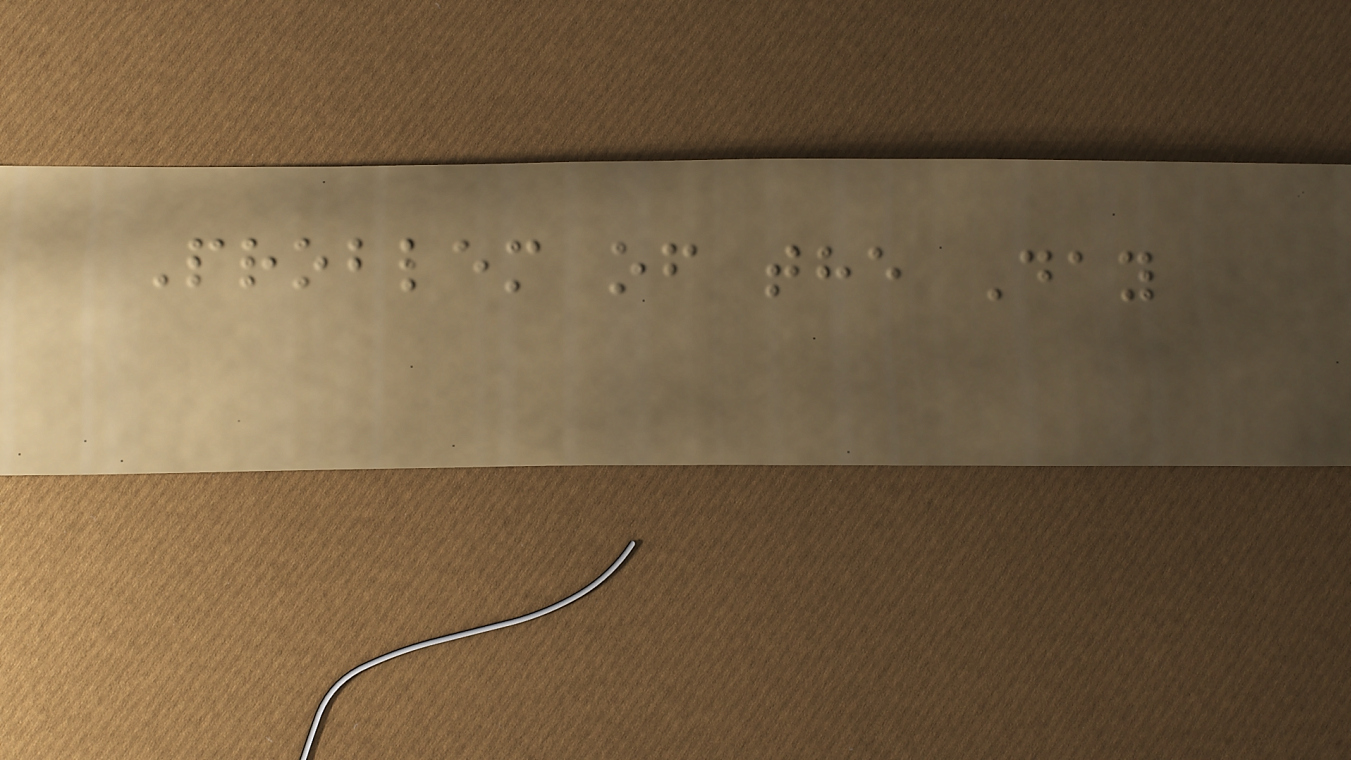Problem of the Day
